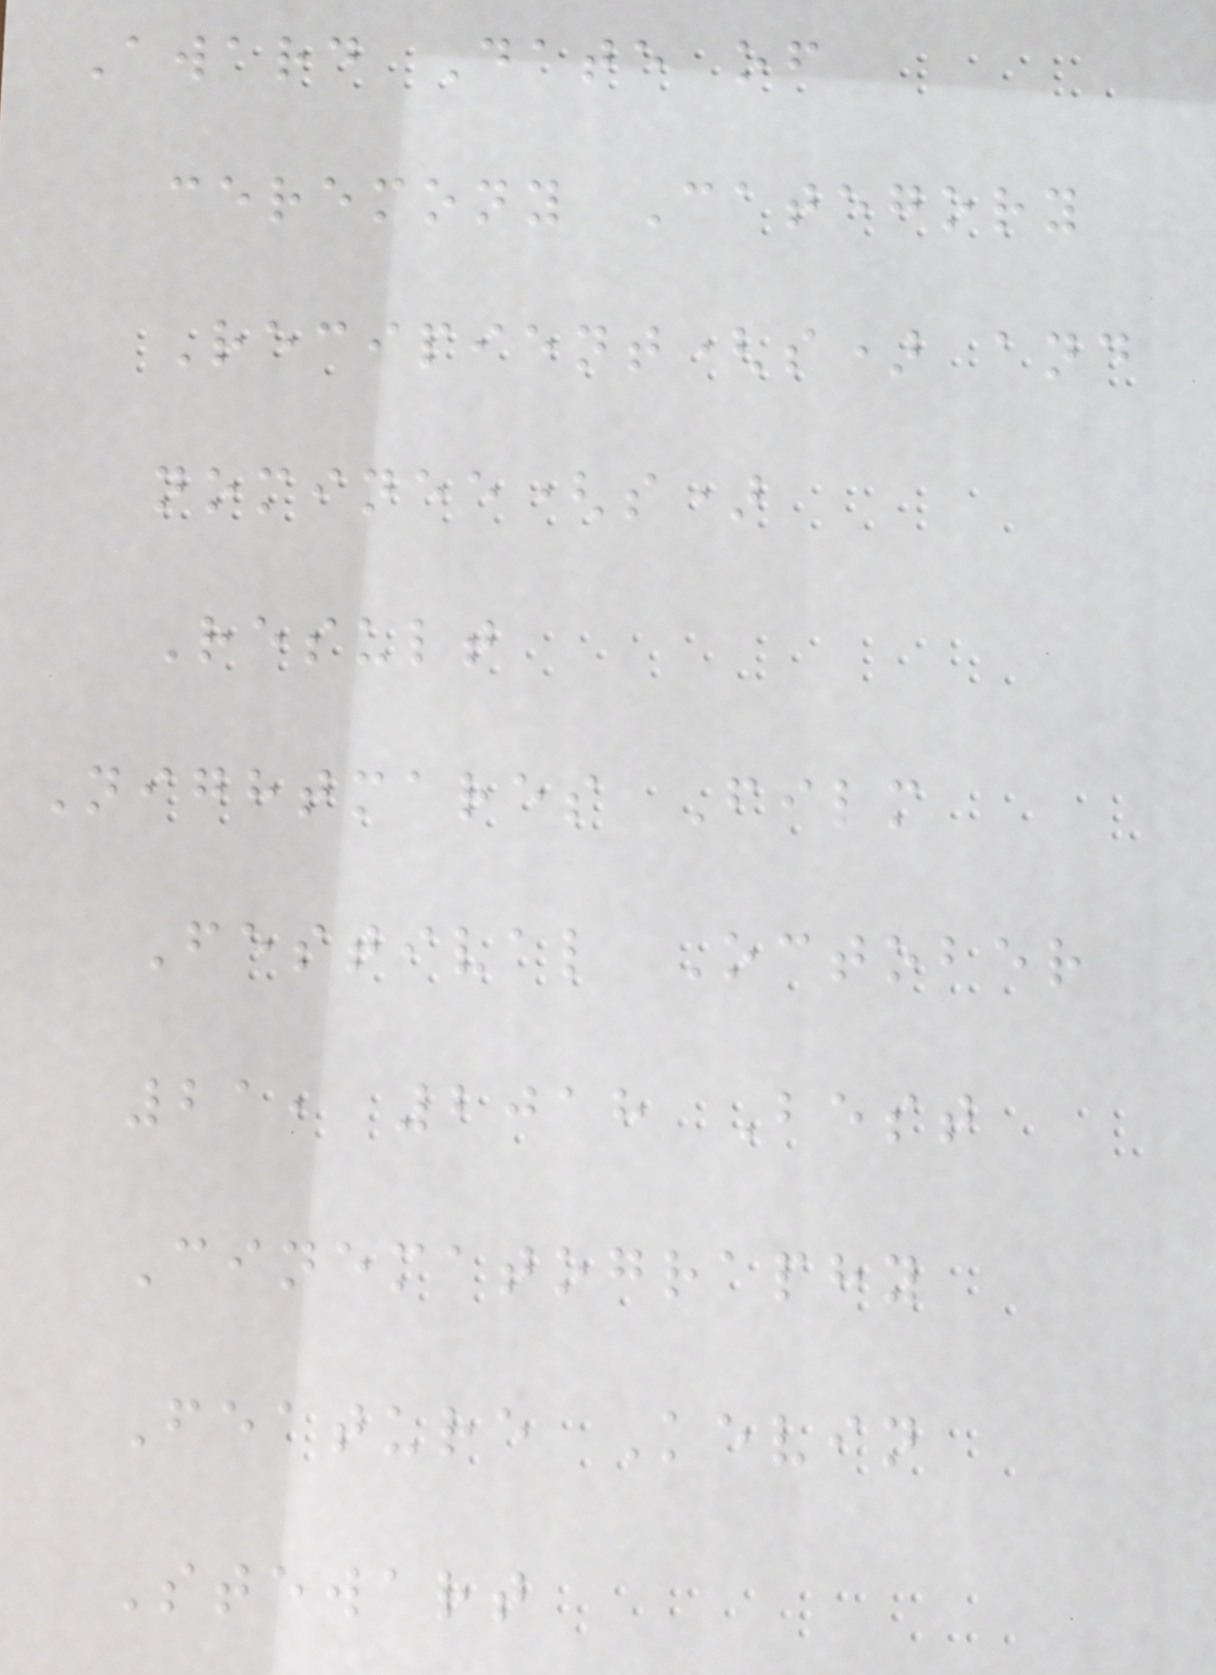Award Date of
ceremony Category
Recipient(s) and
nominee(s)
Result
Nightmares Film
Festival October
21, 2018 Best
Cinematography
Feature Kevin
Stewart
